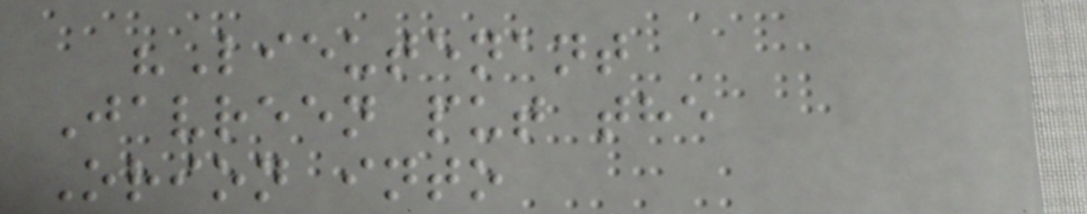"Lieutenant
Javreen put the
Orion into
